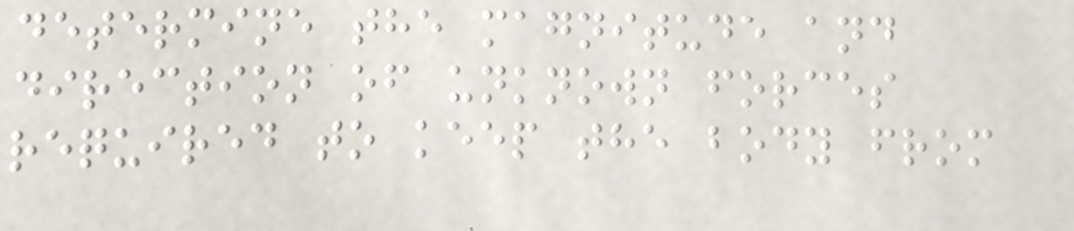determine the magnitude and
direction of unknown forces
required to keep the body from
